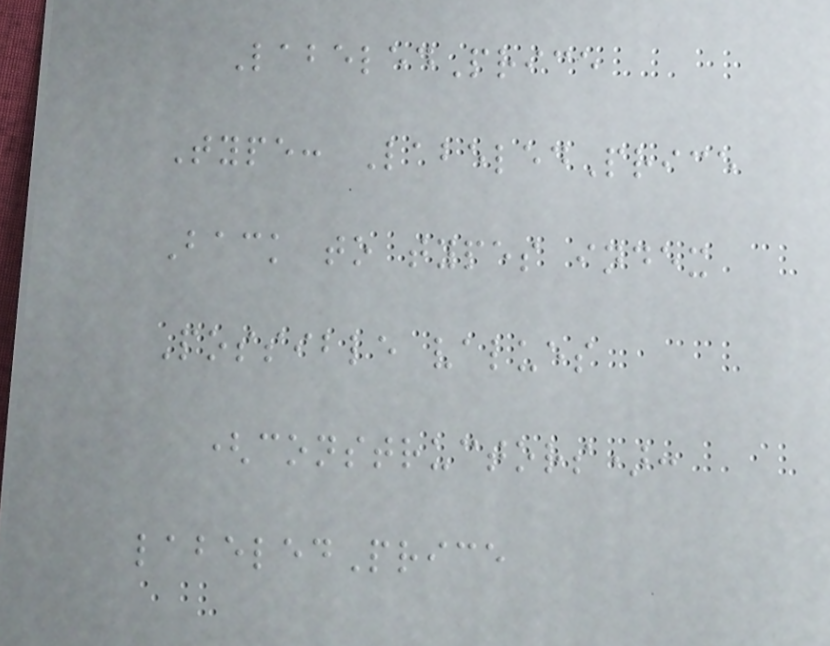LabeledPrice
Type: LabeledPrice
Back to types index
Possible values
(constructors):
labeledPrice
